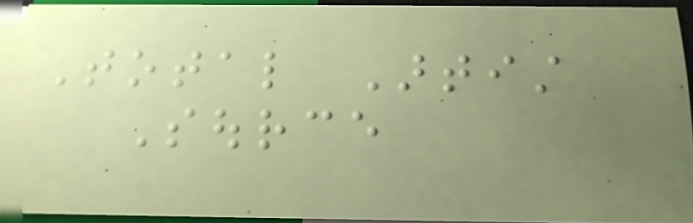Total Artist
Source
